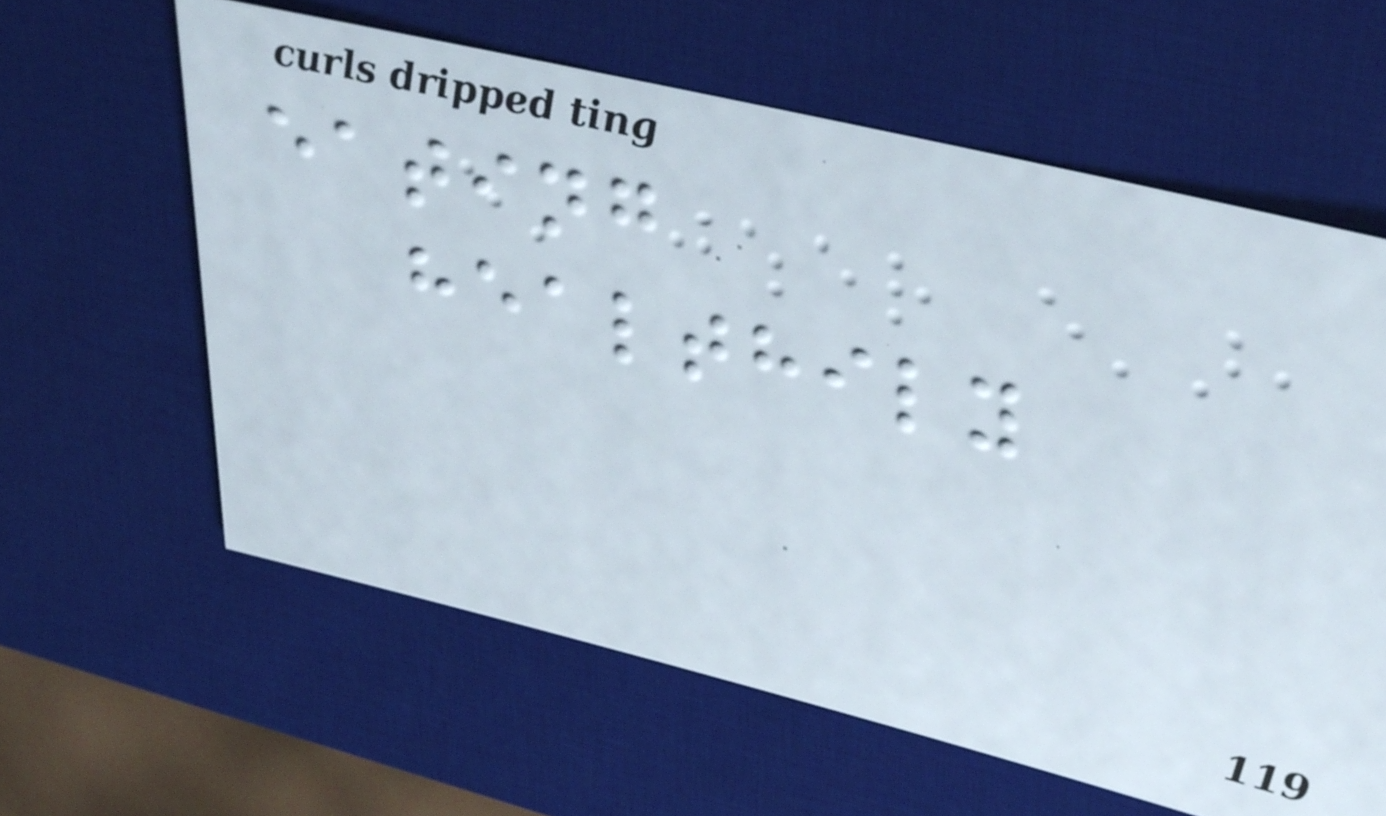eating
healthily
